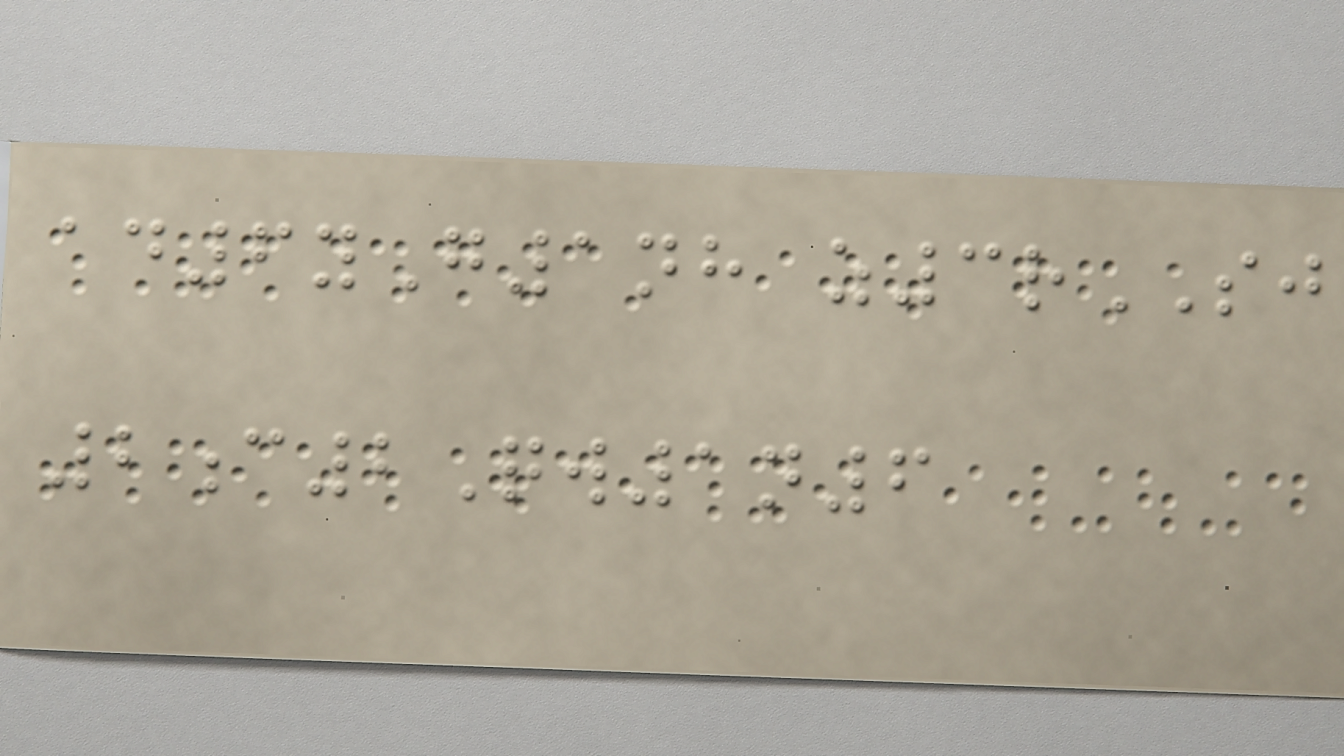ad6yG1nh z3rSJ
2c2Qw1n6
